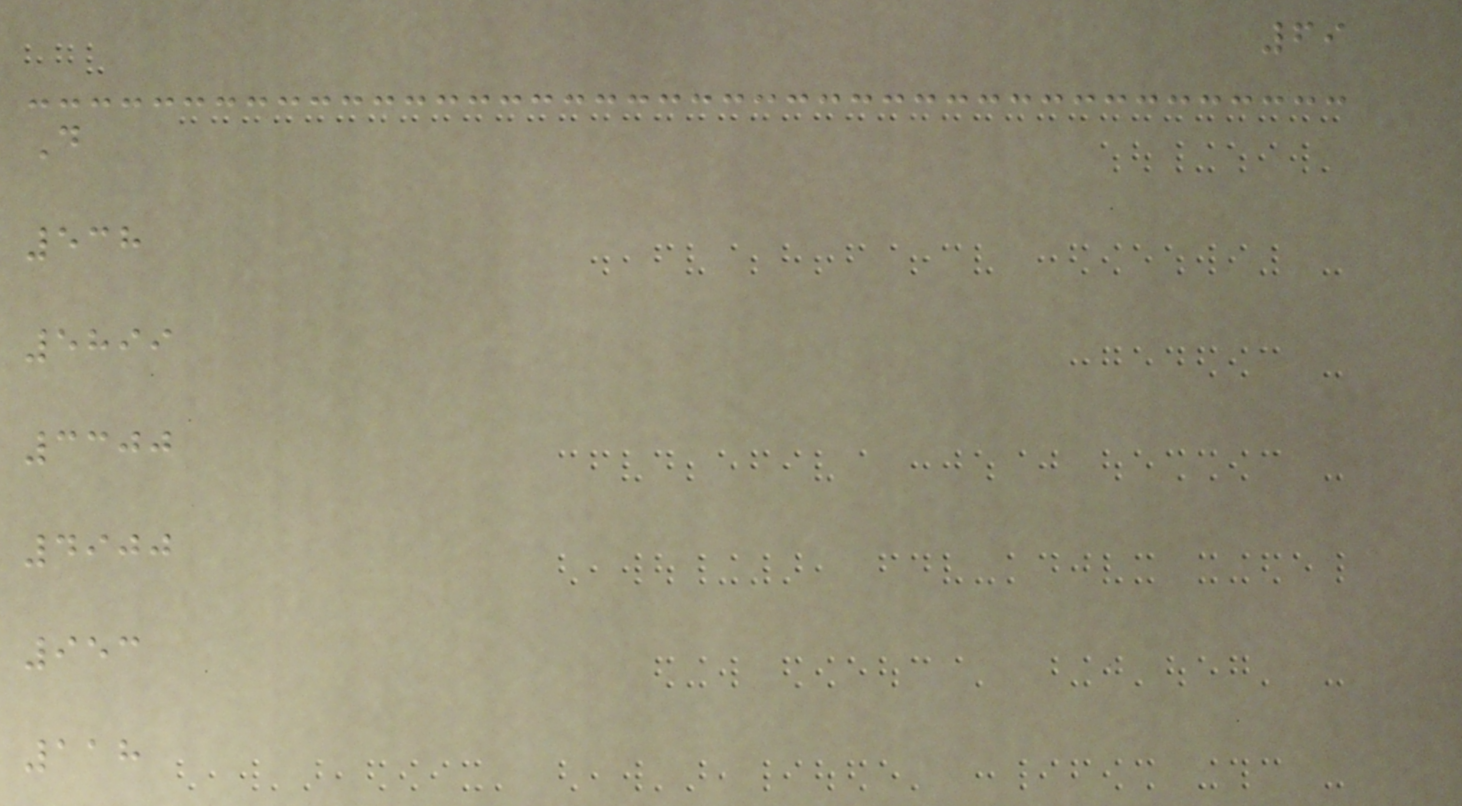69
D
538
5899
3300
4900
953
118
